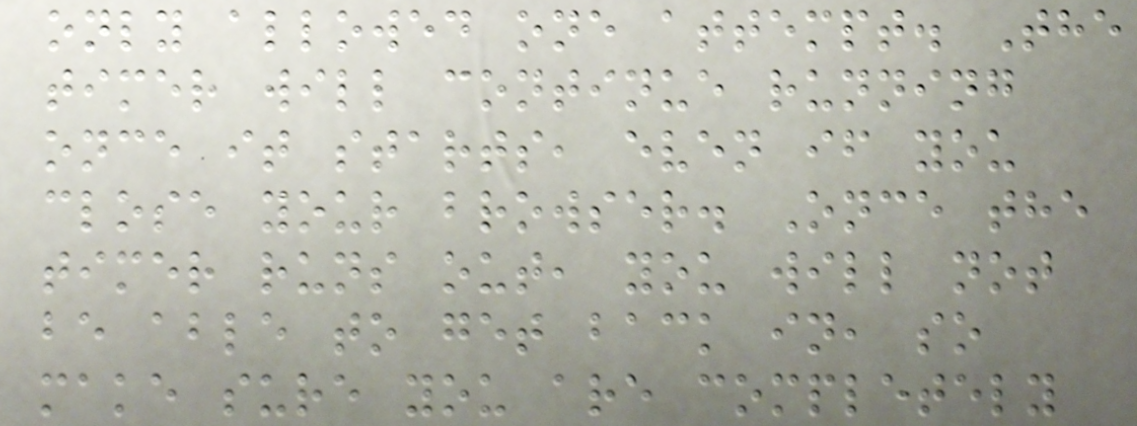only allowed one attempt. The
timer will continue running
once it starts, even if you
close your browser. Once the
timer runs out, you will not
be able to get back in, so
make sure you are completely
